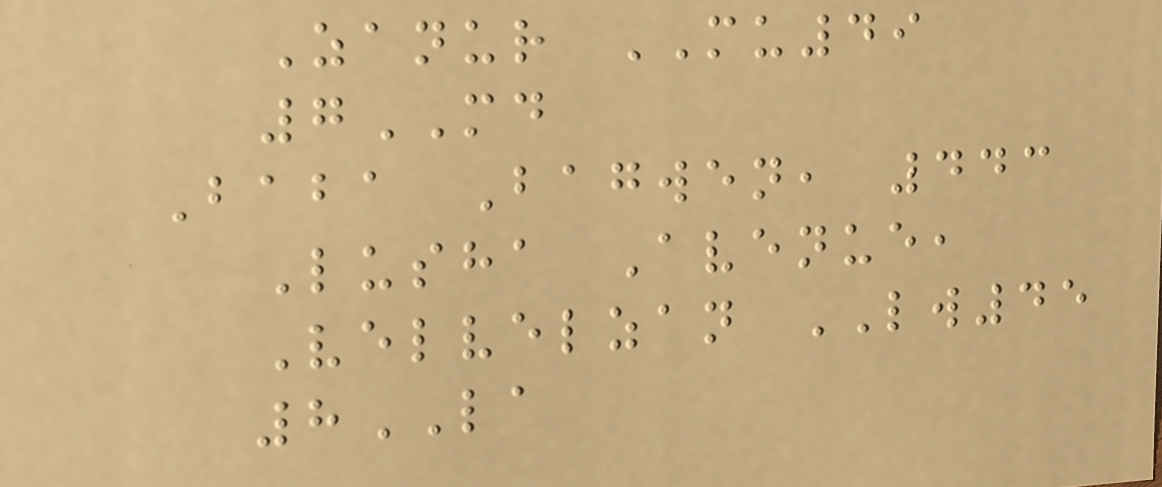Zanur MU49
7MD
Baba Bagwen, 443
Lusha Avenue,
Velvelzan LW45
8LA
